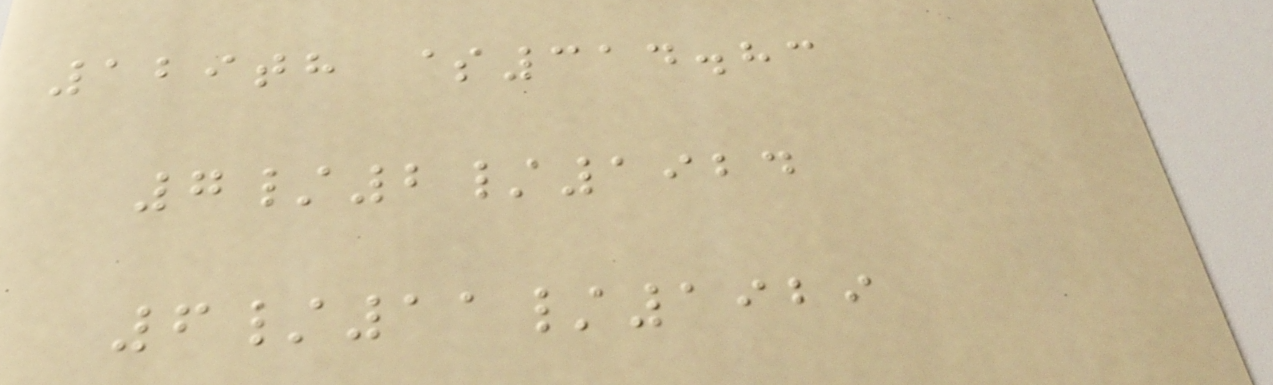129th $314.83
7/2/1924
6/11/1929
